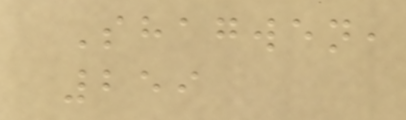Shagwen,
259
